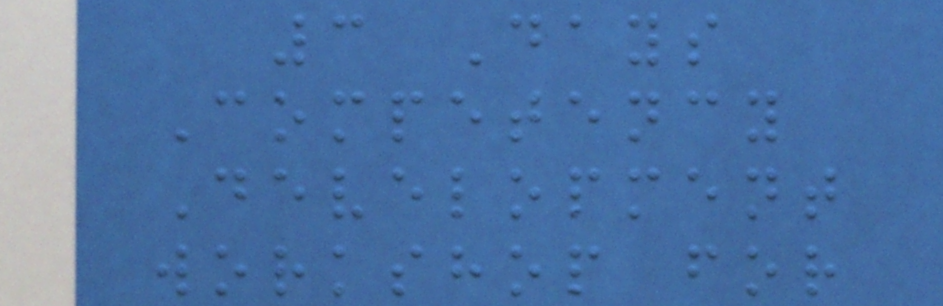3 Days
Competency
Development
workshop for
